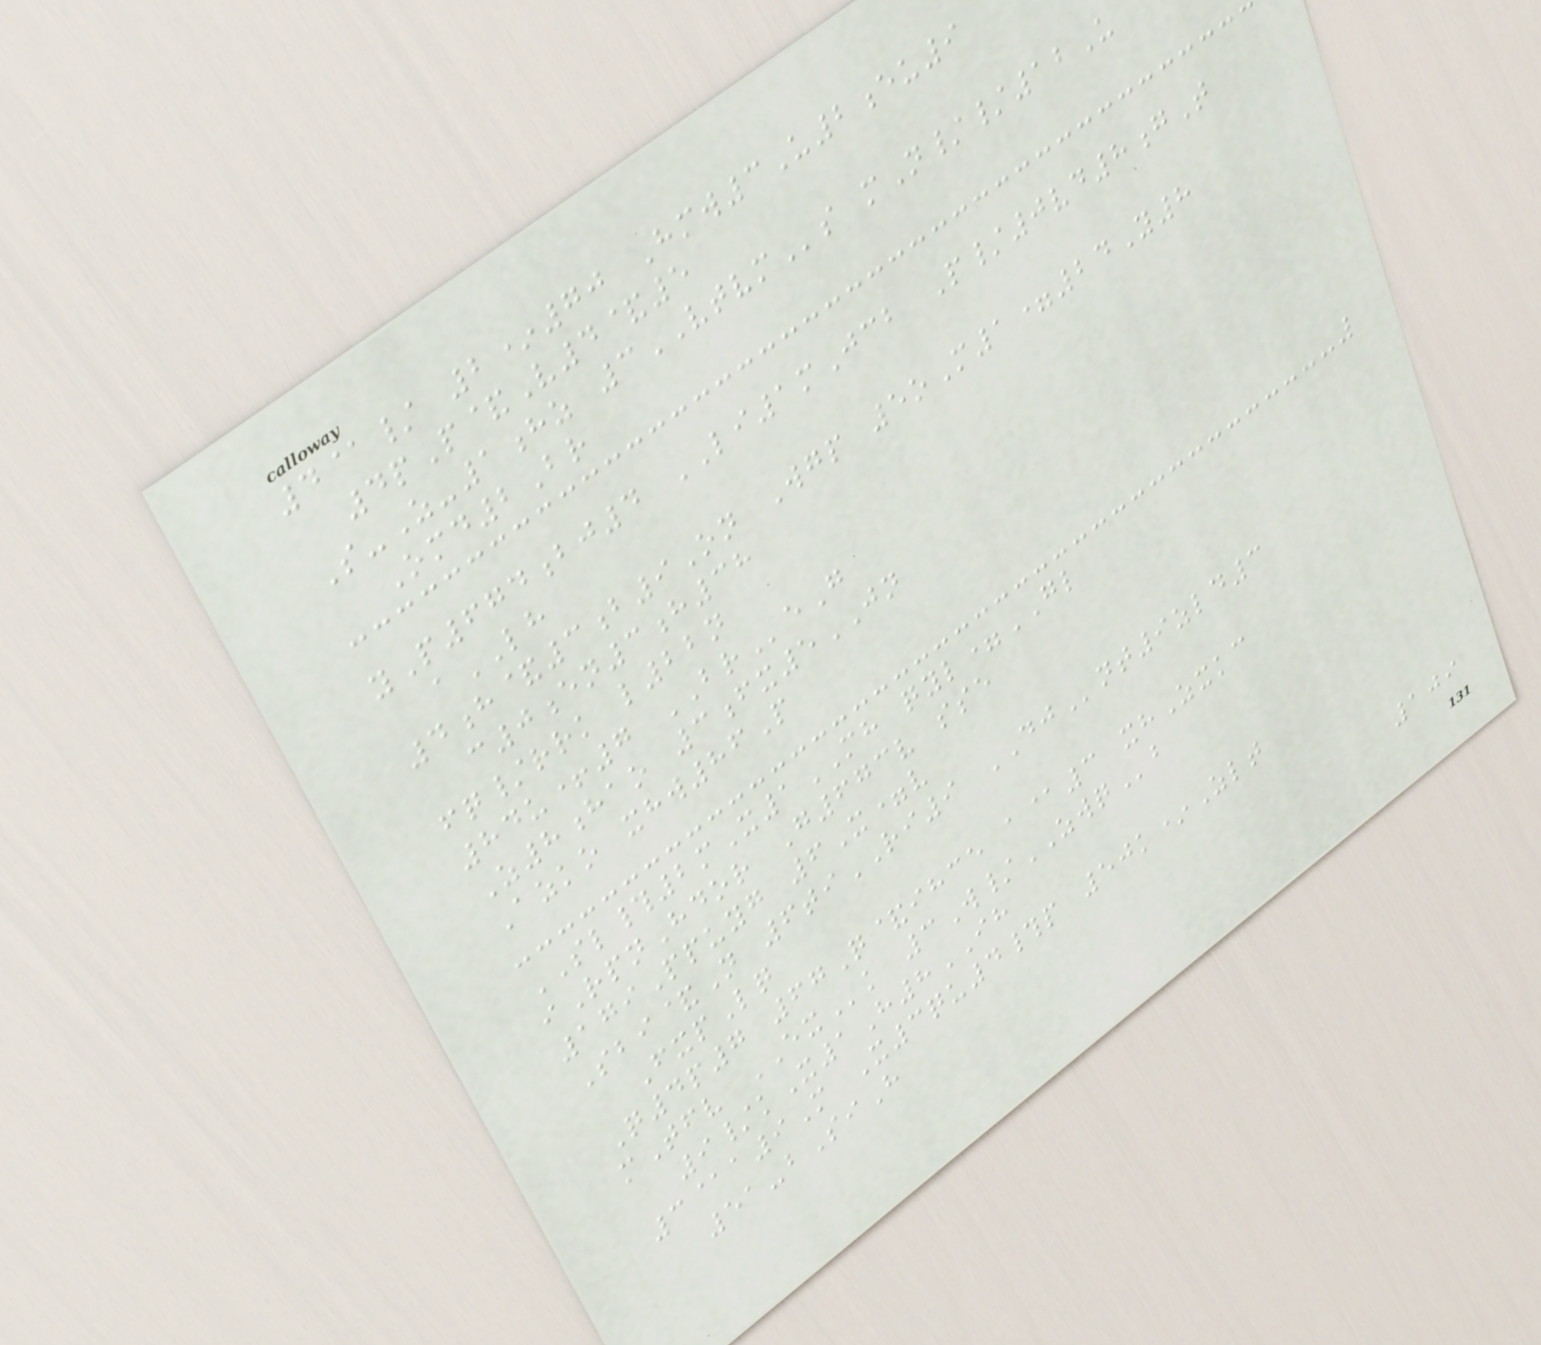4@/ 2*70 Hmw3U2eu9
4pP&V4&5
S-Z-1hz 3VTVMs mN//12U
Omd2Br
yP674bj4 LI1mJcb P/0vd8gT
aLH
4h&3b9On Wgp 5oM1=24Y8
c0en3h38
fq/rrk l22n
84u+7 BReG
Z8hao 3fx5JN
Azko xhw86P
SL#2mX1MH qyl=GL
iRpnHdor G673v sse
179Ppuyg 6X=v
Sbi&N 6tiRI9 DJnt9zld3
FxpLq
Q4p7 67Q&ihce a@3 xhZxkc
mTfv EXk 3W/ZWQb
9/kX1H8IH
3@a9M X3qu4#p 50k*Zlt
51-bSiH
109
